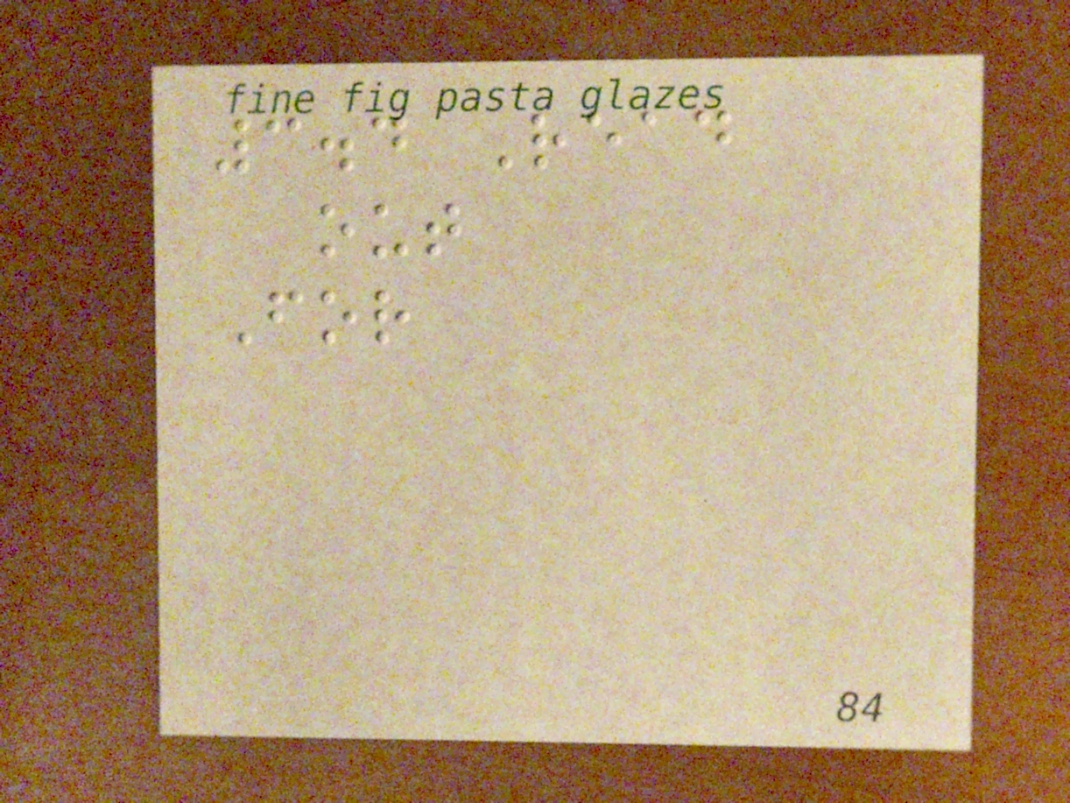3.4 Read
out
For
